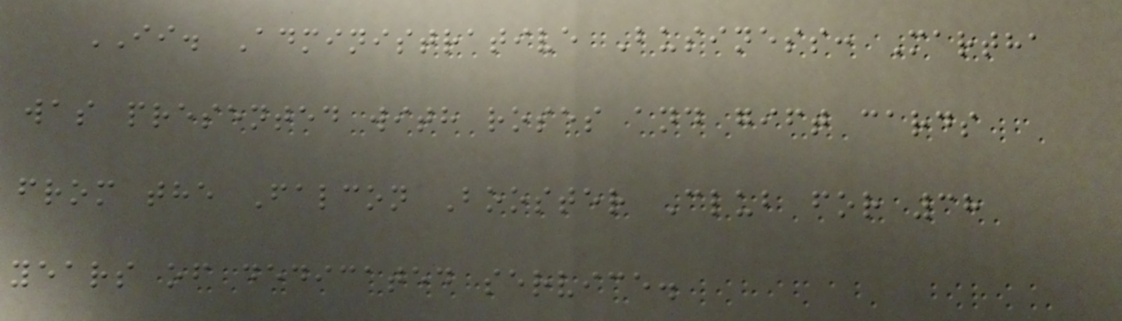II. Administrative Business: Martha
was presented with roses and gift cards
from the Falcon Booster Club for 38
years of dedicated service.
